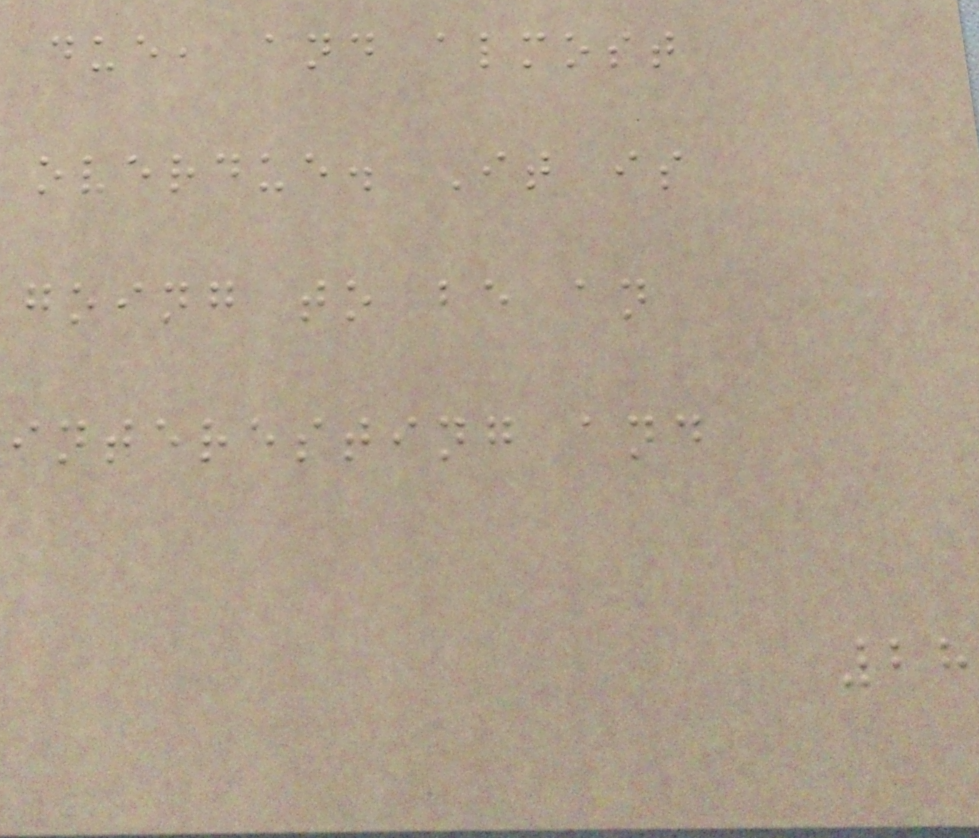due, and almost
overdue. It is
going to be an
interesting and
28
